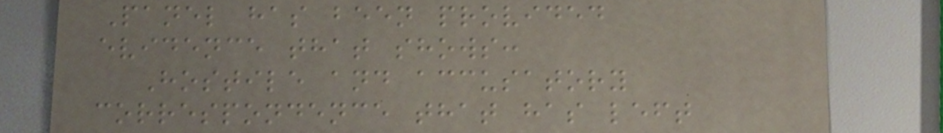Panel has been provided
evidence that shows:
Hostile and accusatory
correspondence that has left
